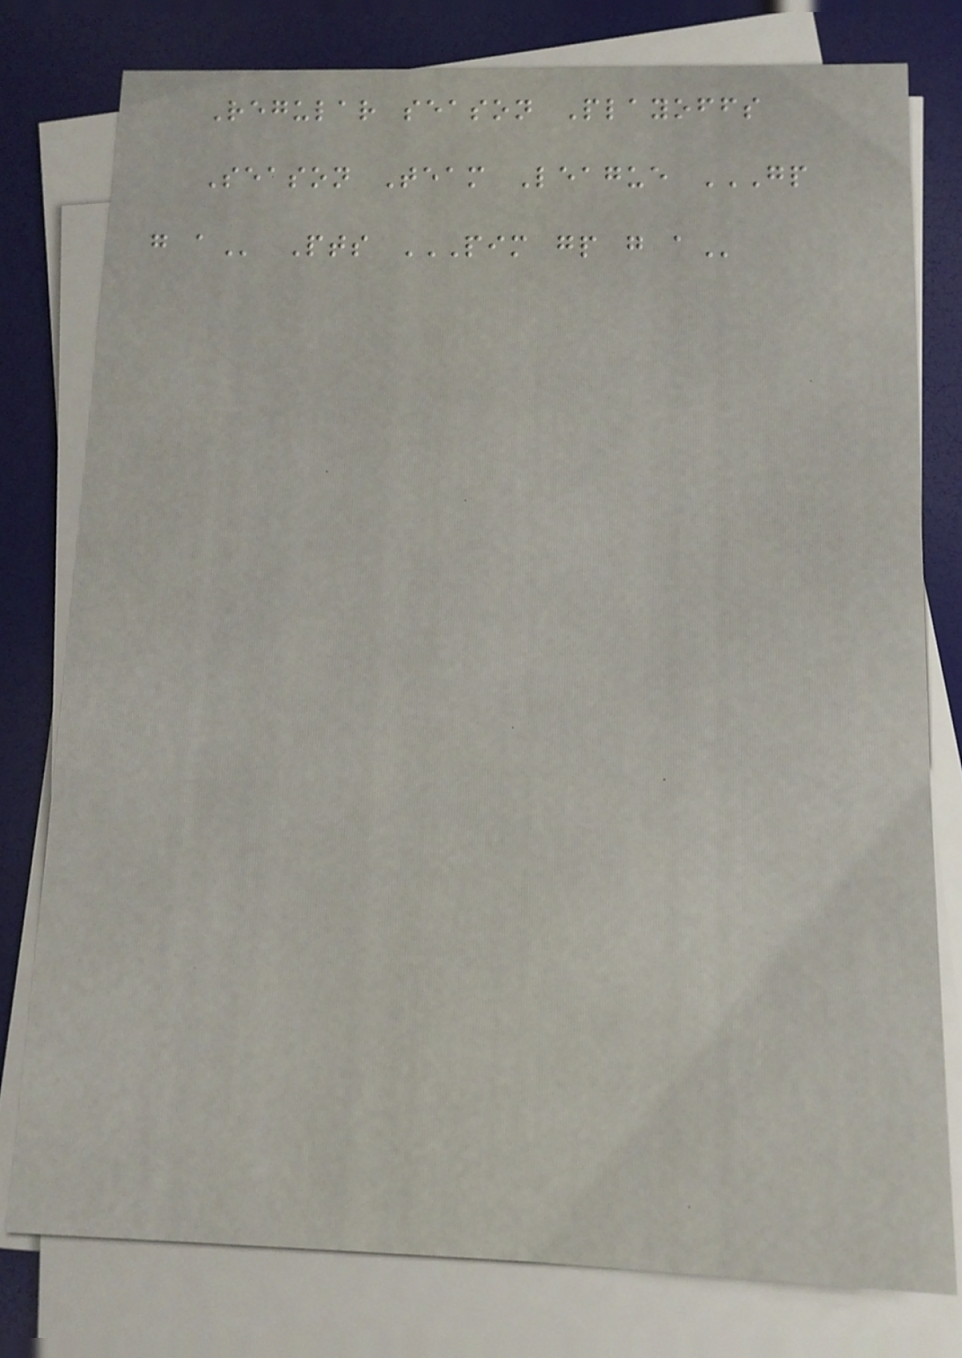Regular season Playoffs
Season Team League GP
G A Pts PIM GP G A
